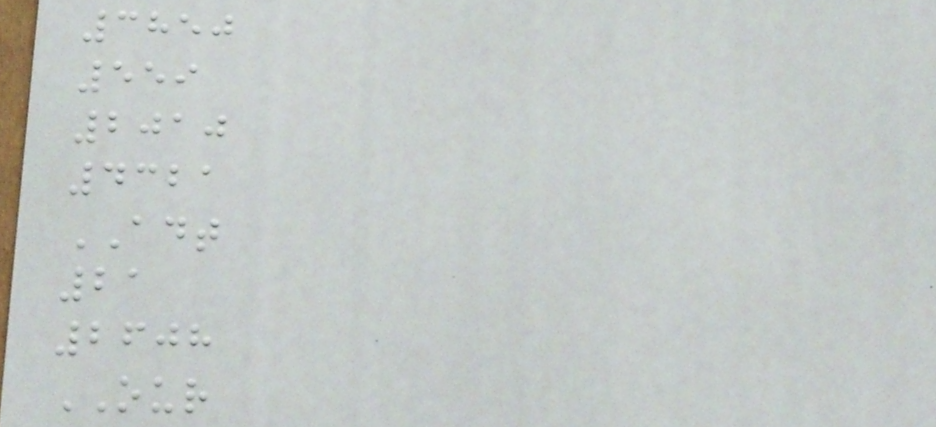3850
559
2010
4321
ADT
21
2608
OUR
